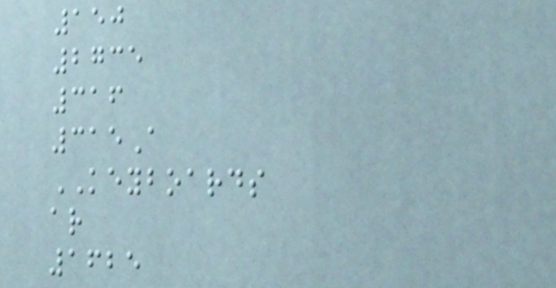150
2735
316
315A
KEYBOARDS
ar
1625
